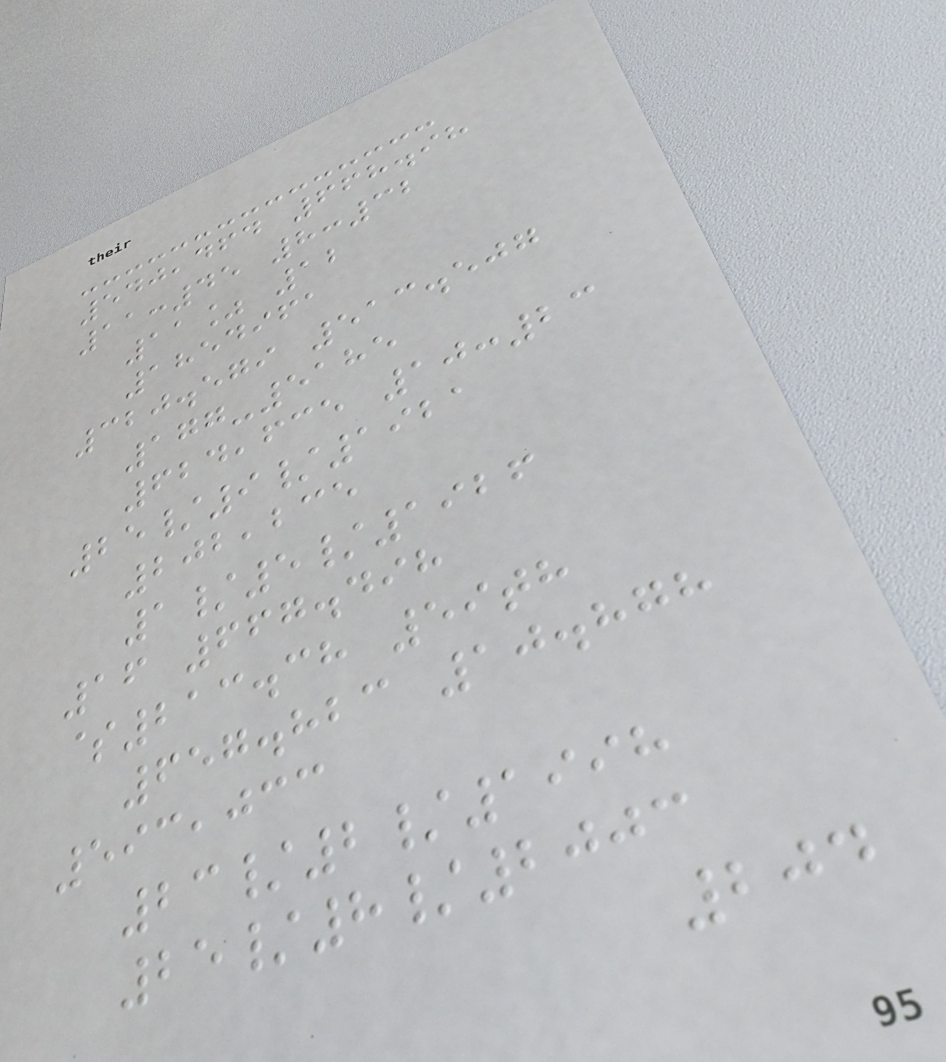540,464 668.98
11:45 8:32
11% 12
1854961
320.579 513.507
177-5185
624,635 10:23
25/9/1921
202,235
1/5/1926
16 667.498
$213.38 59th
657.823 10.878
593,033
23/2/1998
25/8/2003
204
